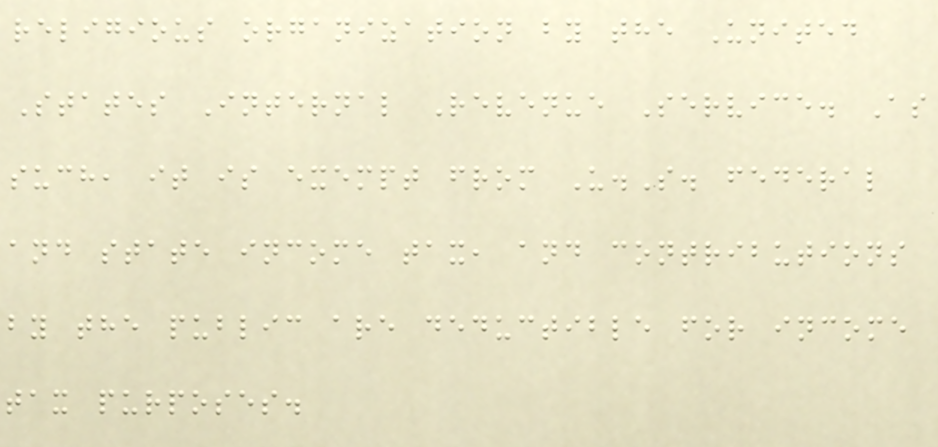religious organization by the United
States Internal Revenue Service. As
such, it is exempt from U.S. federal
and state income tax, and contributions
by the public are deductible for income
tax purposes.
